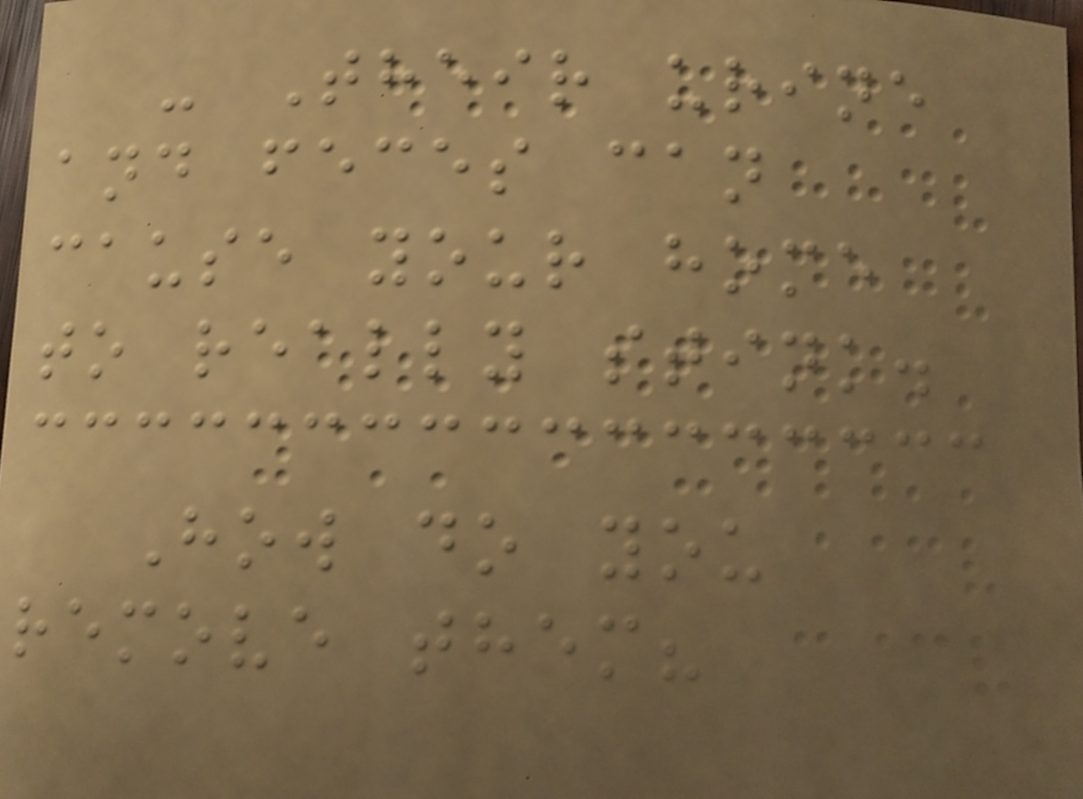- Their urine
and feces can
cause your home
to really stink.
How do you
remove them?
